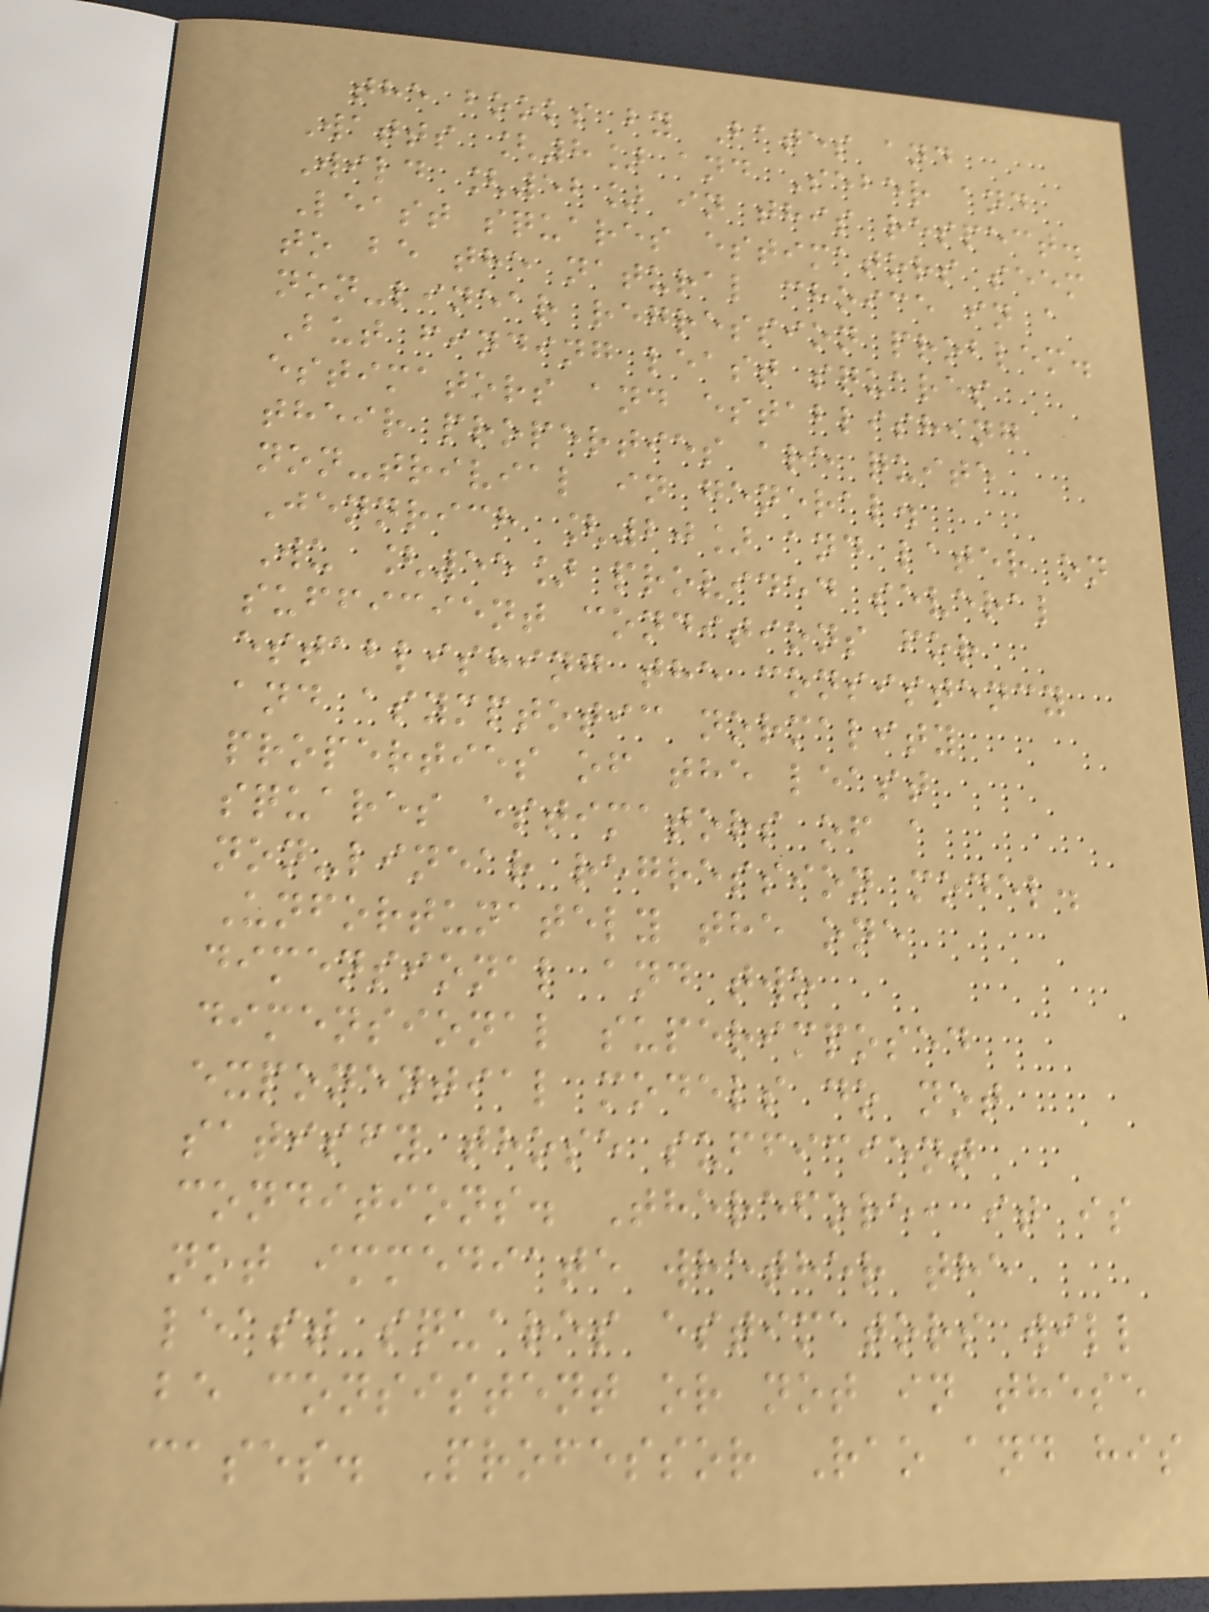the books by Bates and
Watts [8] and Seber and
Wild [52] in this respect.
Least squares estimators seem
to be the natural choice in a
non-linear regression problem.
But finding least squares
estimators and establishing
their properties are quite
non-trivial in general.
Jennrich [20] and later on
Wu [55] provided several
sufficient conditions for
establishing the consistency
and asymptotic normality
properties of the least
squares estimators of a
non-linear regression model.
Unfortunately the one
dimensional and two
dimensional superimposed
exponential models do not
satisfy those sufficient
conditions. Therefore, it is
not immediate whether the
least squares estimators will
be consistent or not in these
cases. Professor Rao and his
